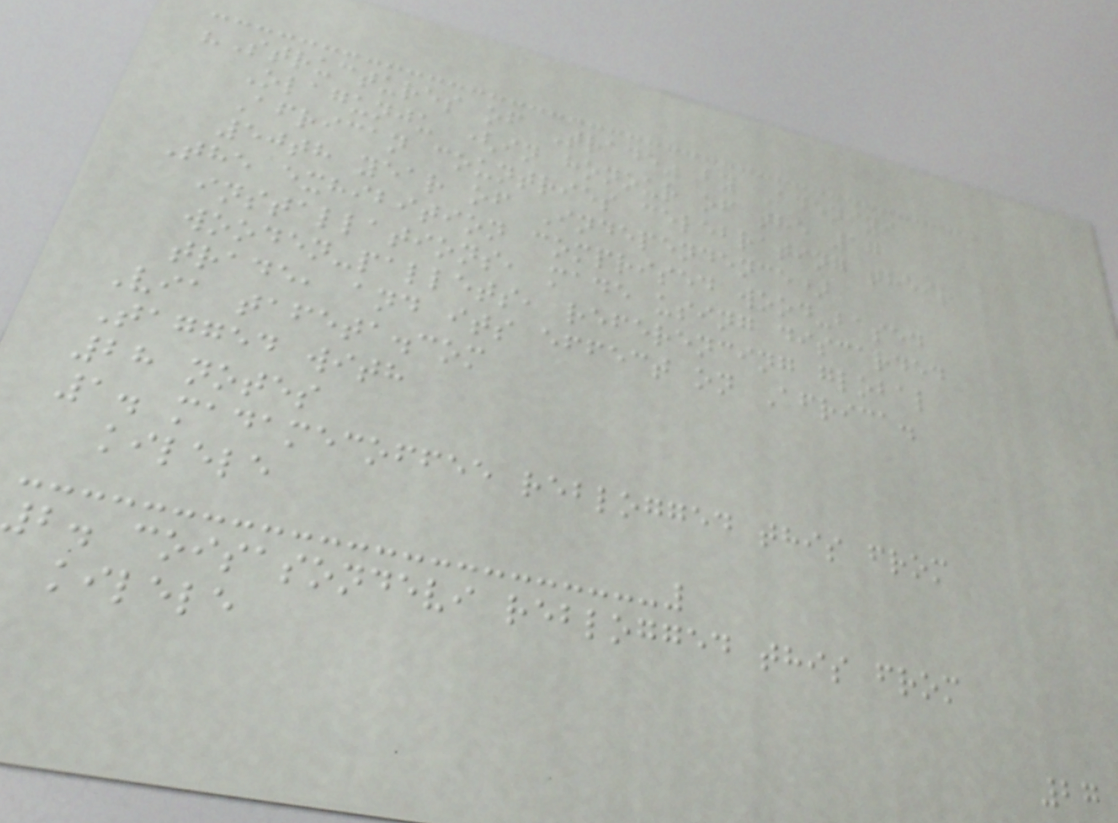"Structures of Trade" by Adeniyi
Olagunju (in honour of the 17
African countries celebrating their
50th year of Independence)
The exhibition comprised wood-based
installations, made using discarded
wooden-pallets, referencing global
trade, and its effect on Africa.
Via tafeta.com
Tagged with
28 notes
1. madamecoffee reblogged this from
kilele
2. coisasondevi reblogged this from
kilele
27
